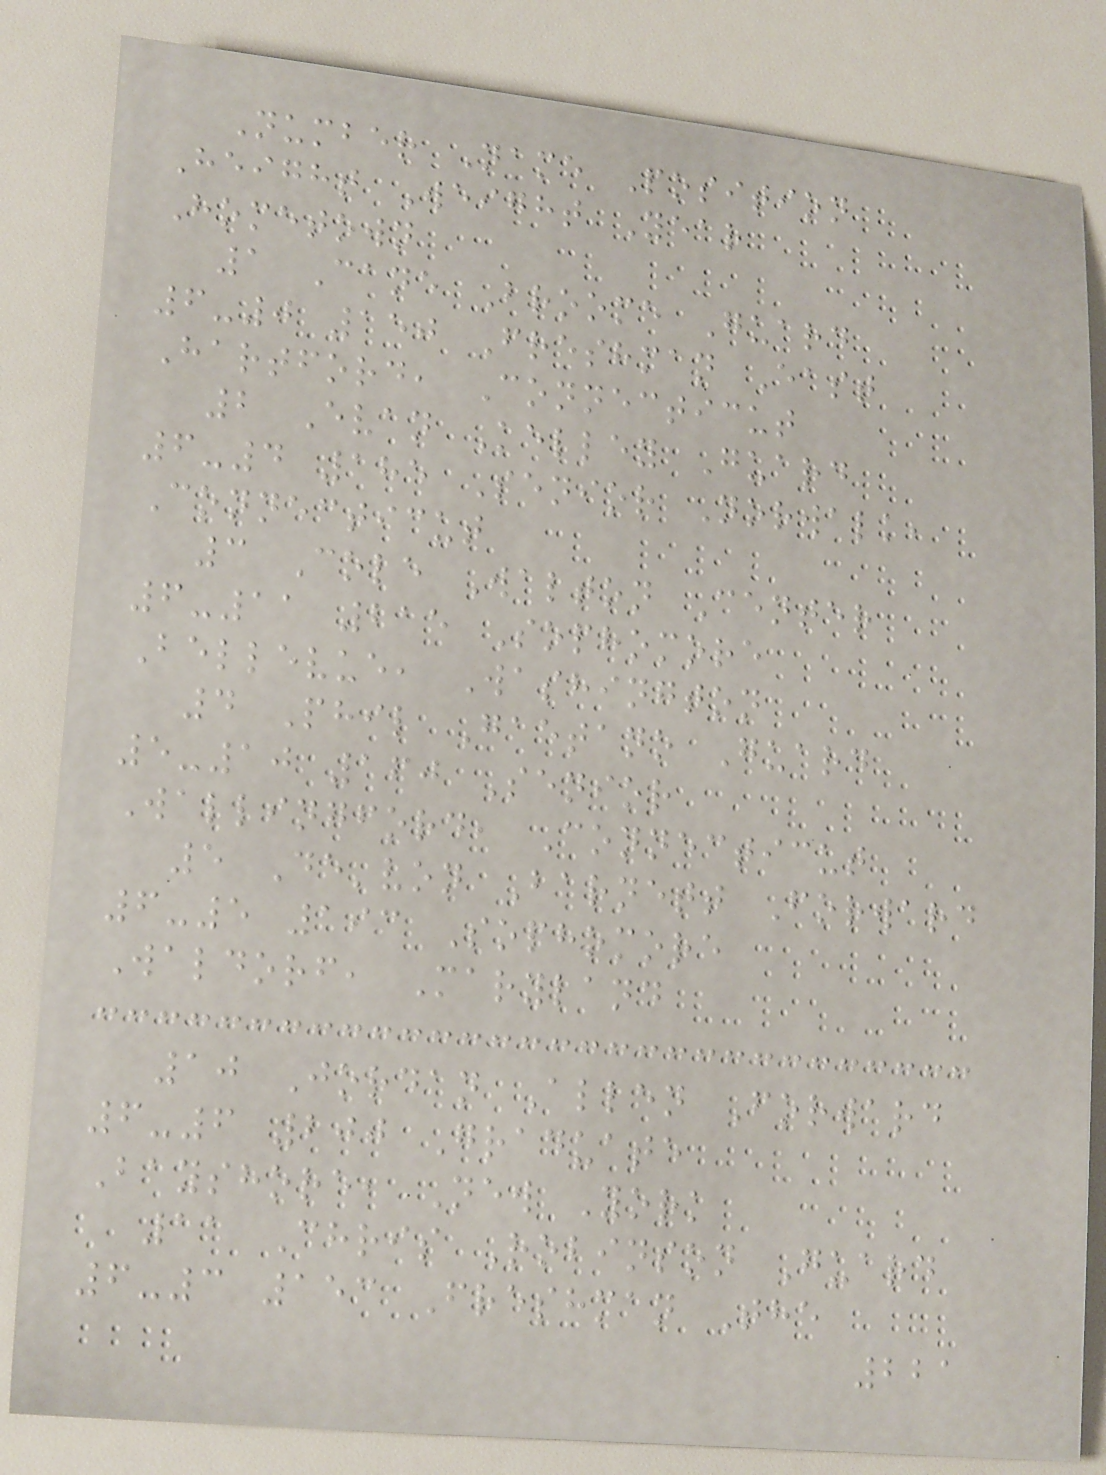Number Name Position
Height Weight Year
Hometown
1 Cane Broome Guard
6-0 150 Freshman East
Hartford, Connecticut
2 Evan Kelley Guard
6-4 185 Senior Norwalk,
Connecticut
3 Cole Walton Center
6-11 215 Sophomore
Bellevue, Washington
4 Phil Gaetano Guard
5-10 160 Senior
Wallingford, Connecticut
5 De'von Barnett Forward
6-5 193 Sophomore
Waldorf, Maryland
10 Jordan Allen Forward
6-6 200 Graduate
Bayshore, New York
11 Chris Robinson Guard
6-3 153 Freshman The
221
